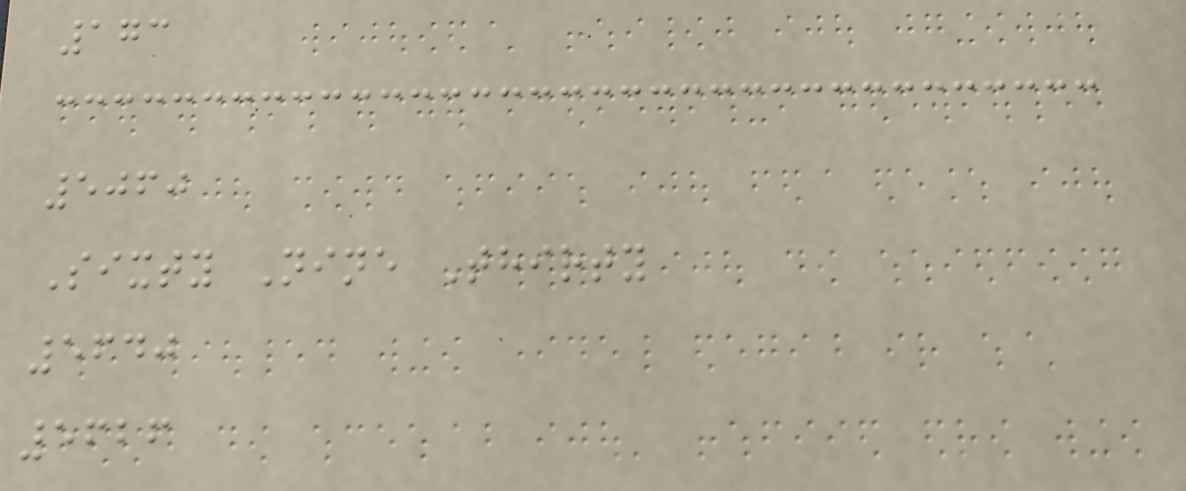173
5060
Sixty Nine Thirty
5640
5626
